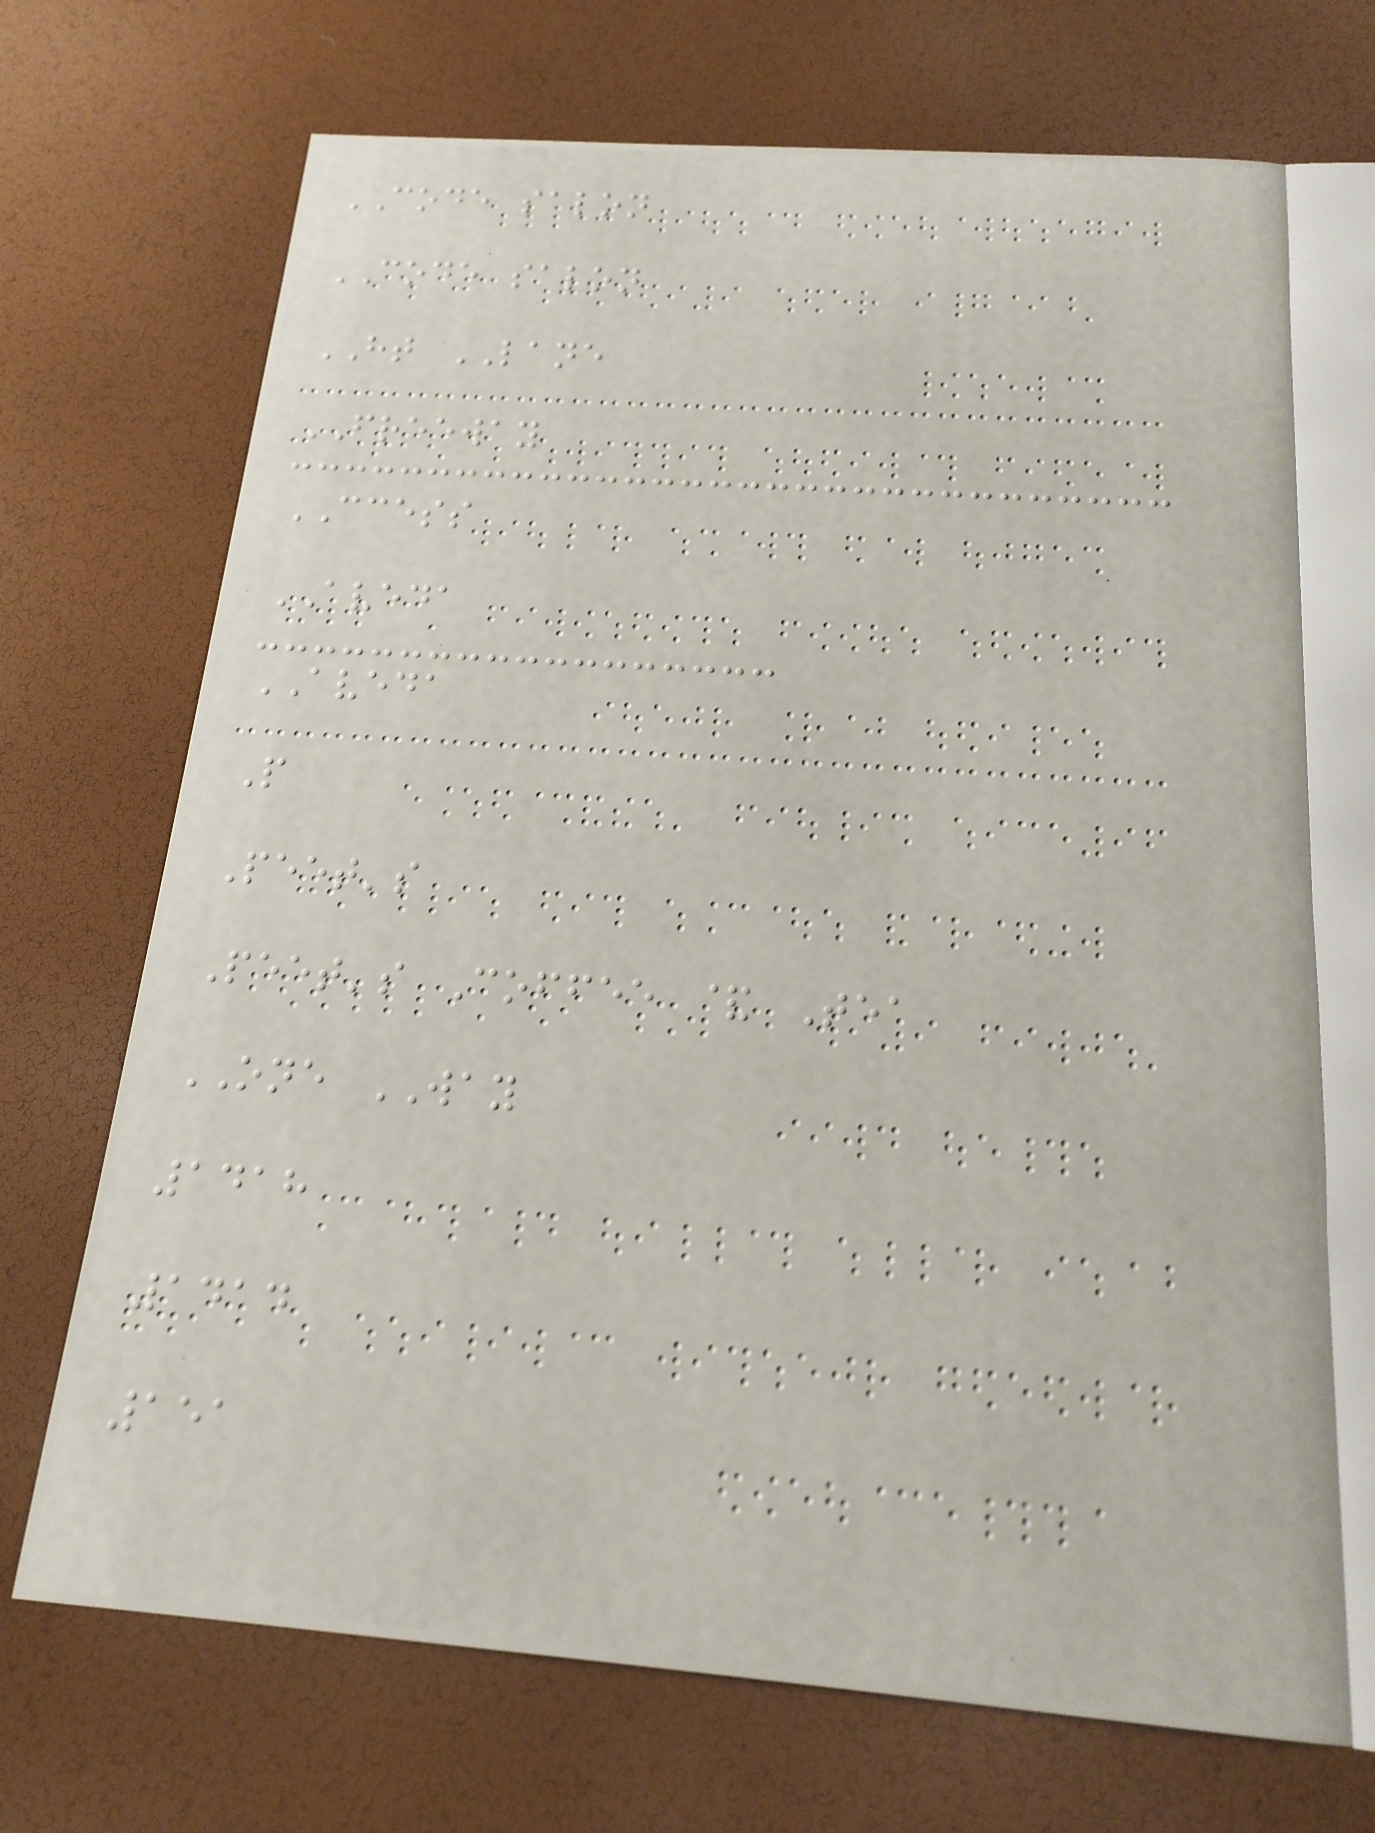CODE salon
CODE salon
HT LANE
FREEWAY
CCESS
AVEDA
AVEDA
P
Peet's
Peet's Coffee & Tea
ONE WAY
1418
1414
151
